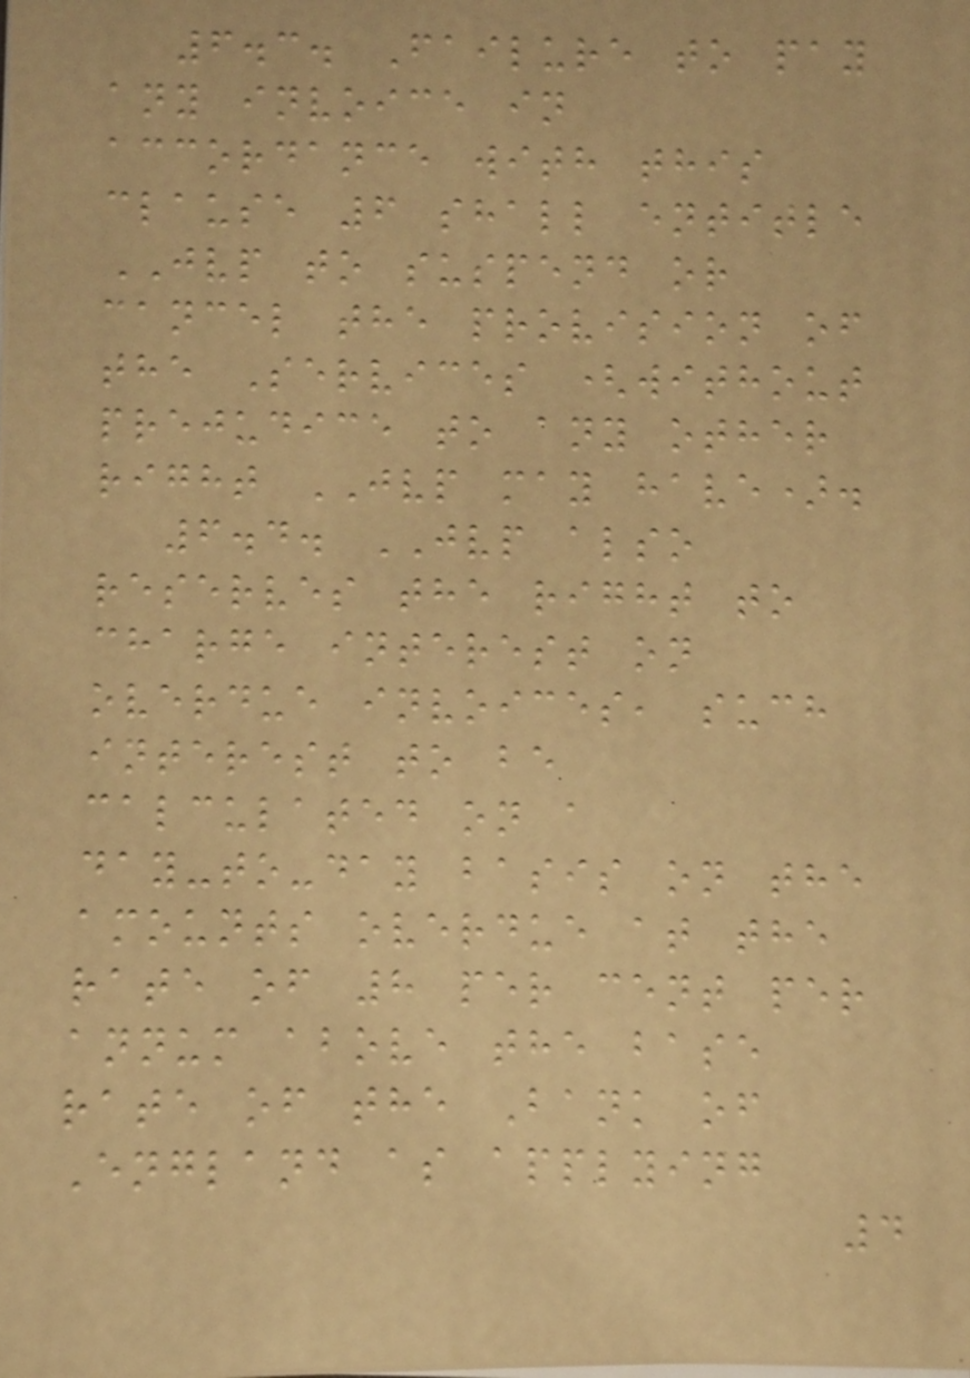6.3. Failure to pay
any invoice in
accordance with this
clause 6 shall entitle
JVP to suspend or
cancel the provision of
the Services (without
prejudice to any other
right JVP may have).
6.4. JVP also
reserves the right to
charge interest on
overdue invoices, such
interest to be
calculated on a
day-to-day basis on the
amounts overdue at the
rate of 8 per cent per
annum above the base
rate of the Bank of
England as applying
4
